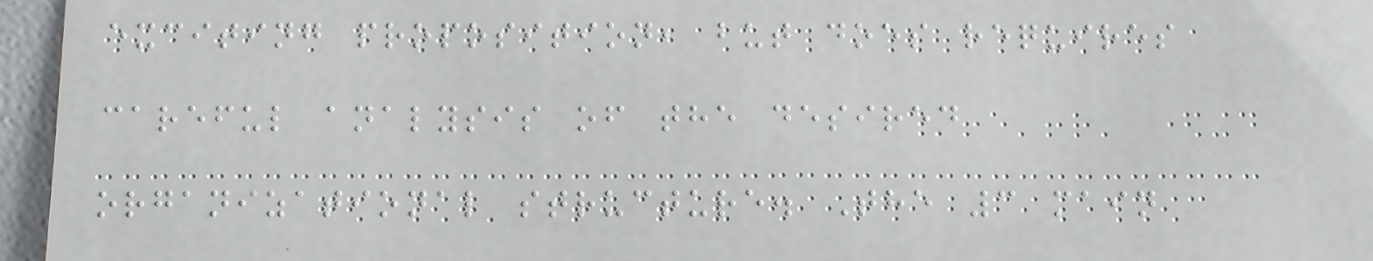exciting proposition, but does requires
careful analysis of the desired
organizational structure. The 3 main
